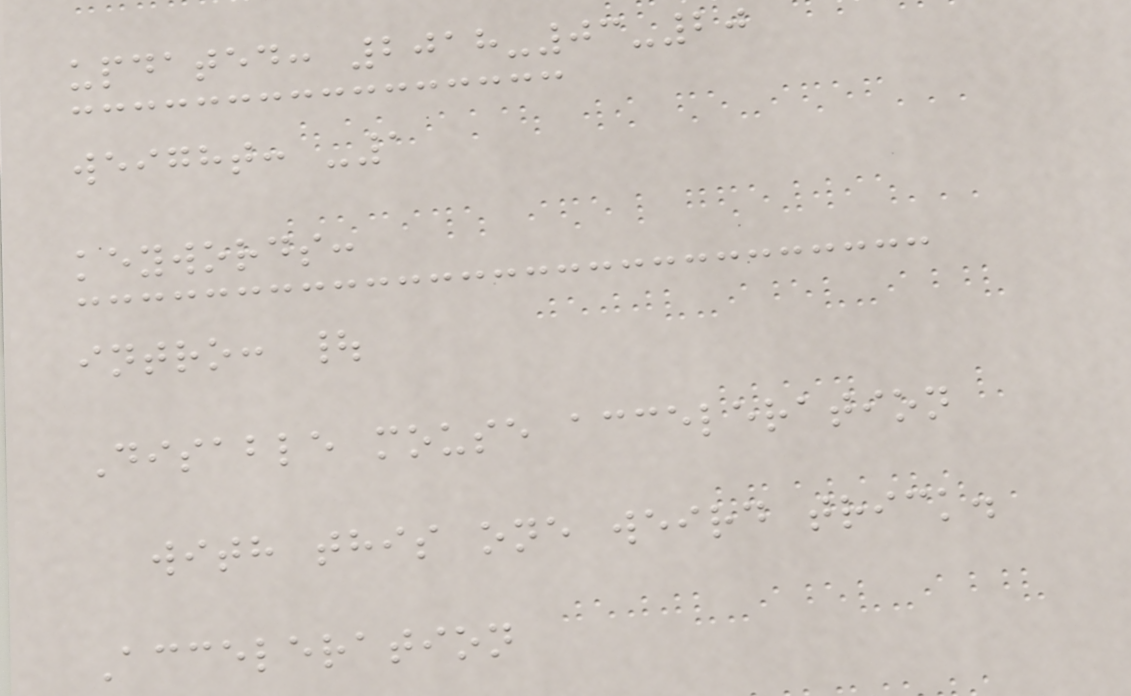updated: 2018-03-20
weight: -1
keywords:
intro: |
Disable mouse acceleration
with this one weird trick.
Acceleration
